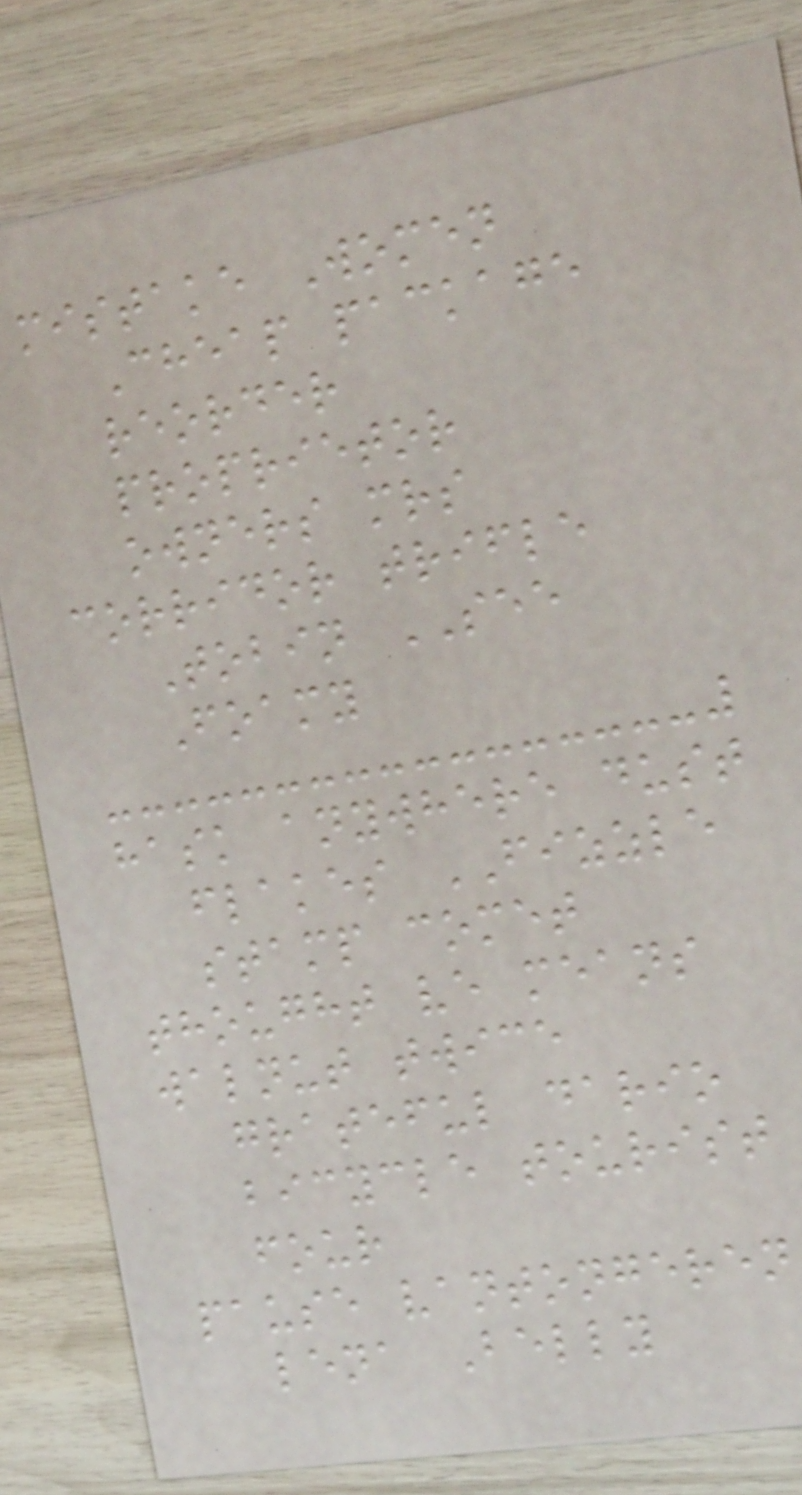mistake Women
Cheap package
reorder
proprietor
owners mrs
corridor trifle
Tobin SEE
Foamy
hask anywhere dust
flakes FIZZLE
stamp comet
thought ve means
walnut twice
grateful dario
bicycle tourist
four
pause vantongeren
lena Belly
